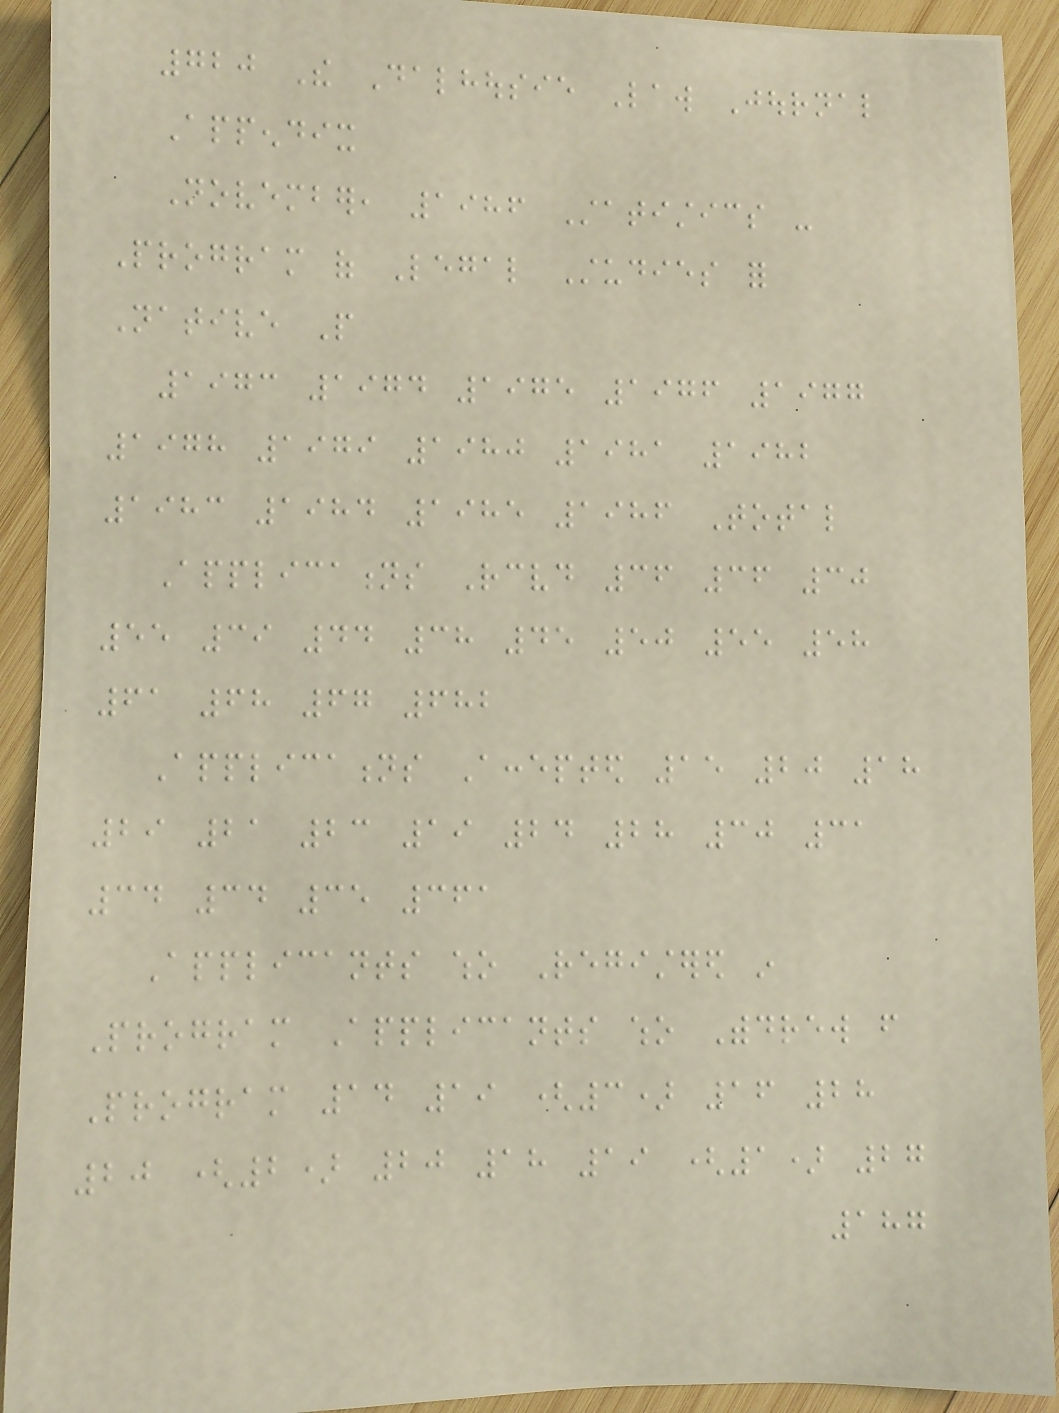720 The Dalhousie Law Journal
Appendix
November, 1986 Statistics -
Program of Legal Studies for
Native People
1973 1974 1975 1976 1977
1978 1979 1980 1981 1982
1983 1984 1985 1986 Total
Applications Received 36 36 30
55 39 44 38 45 50 55 58
61 68 67 682
Applications Accepted 15 20 18
29 21 23 19 24 28 30 31
34 34 35 361
Applicants who Registered in
Program Applicants who Withdrew from
Program 14 19 (3) 16 28
20 (2) 20 18 19 (1) 27
187
